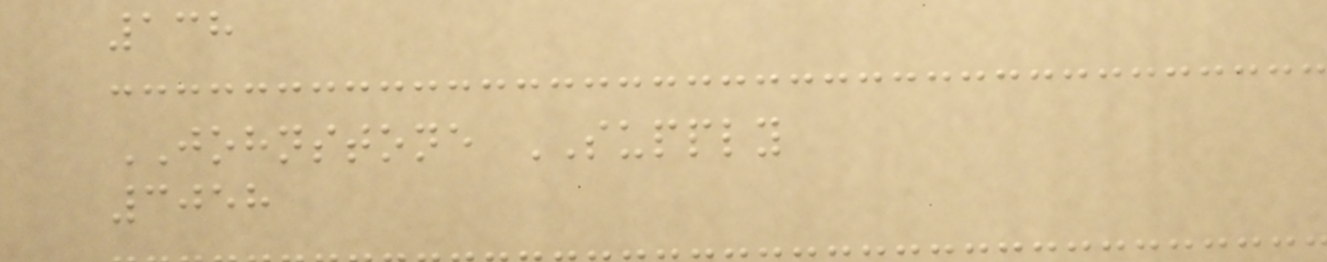138
JOHNSTONE SUPPLY
3058
